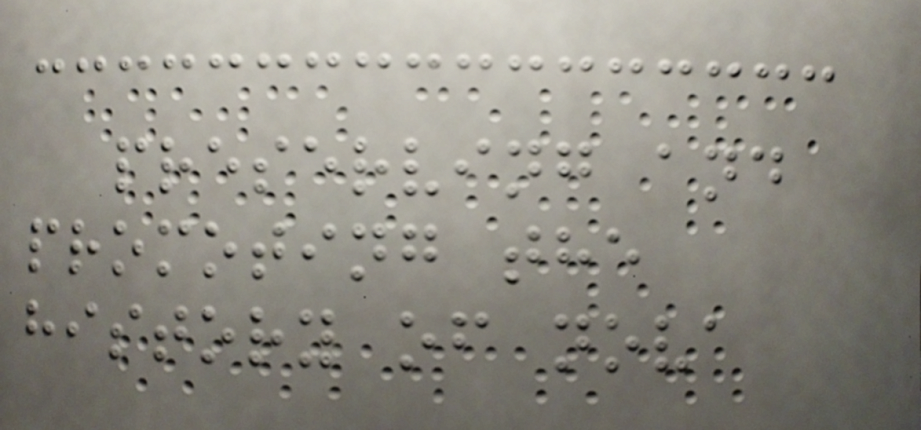preserving and
promoting the
history of nova
